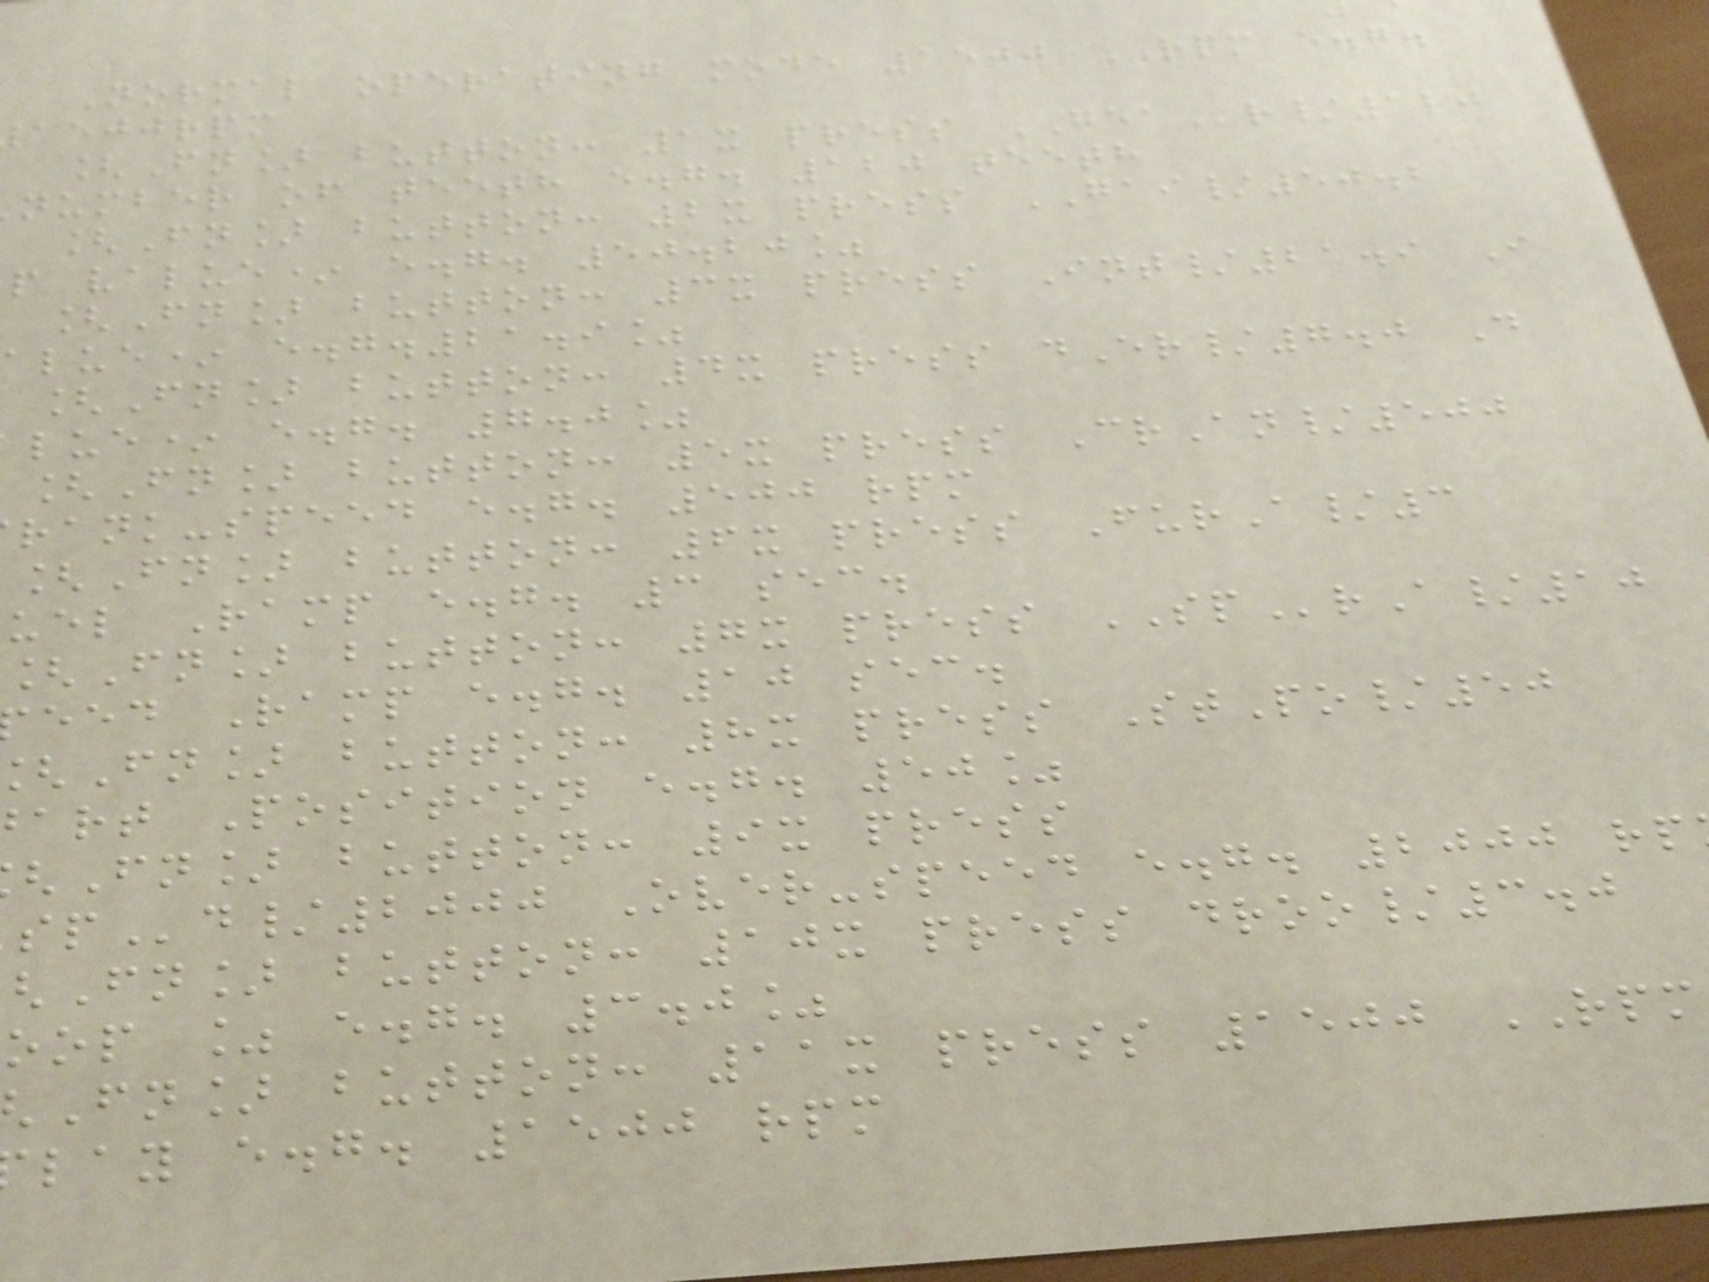Normal operating mode 1500 RPM e.g.
aejjrpm
[Fn] button: 1x press GEAr/120
number of teeth e.g. 120 teeth
[Fn] button: 2x press GAI/50.2
p value* e.g. 50.20%
[Fn] button: 3x press Int/21.9 I
alue* e.g.21.9%
[Fn] button: 4x press dEr/7.0 D
lue* e.g. 7.0%
[Fn] button: 5x press CrAn/500
rank-speed e.g. 500 rpm
[Fn] button: 6x press FurA/3
uel Ramp e.g. 3 sec.
[Fn] button: 7x press SPrA/10
eed Ramp e.g. 10 sec.
Fn] button: 8x press StPo/50
art Position e.g. 50%
Fn] button: 9x press
d/2000 Over-speed e.g. 2000 rp
Fn] button: 10x press droo/3.0
oop % e.g. 3.0%
Fn] button: 11x press 1500 RPM
lay e.g. 1500 rpm
